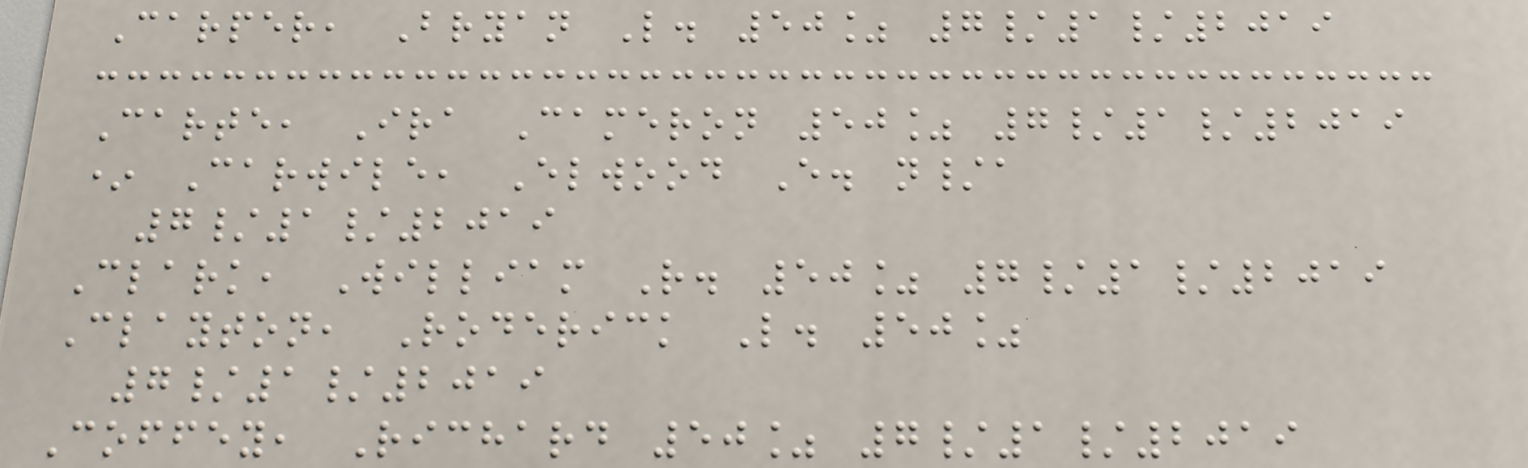Carper, Bryan L. 50% 7/1/2019
Carte, Ira Cameron 50% 7/1/2019
* Carwile, Elwood E. n/a
7/1/2019
Clark, William R. 50% 7/1/2019
Clayton, Roderick L. 50%
7/1/2019
Coffey, Richard 50% 7/1/2019
